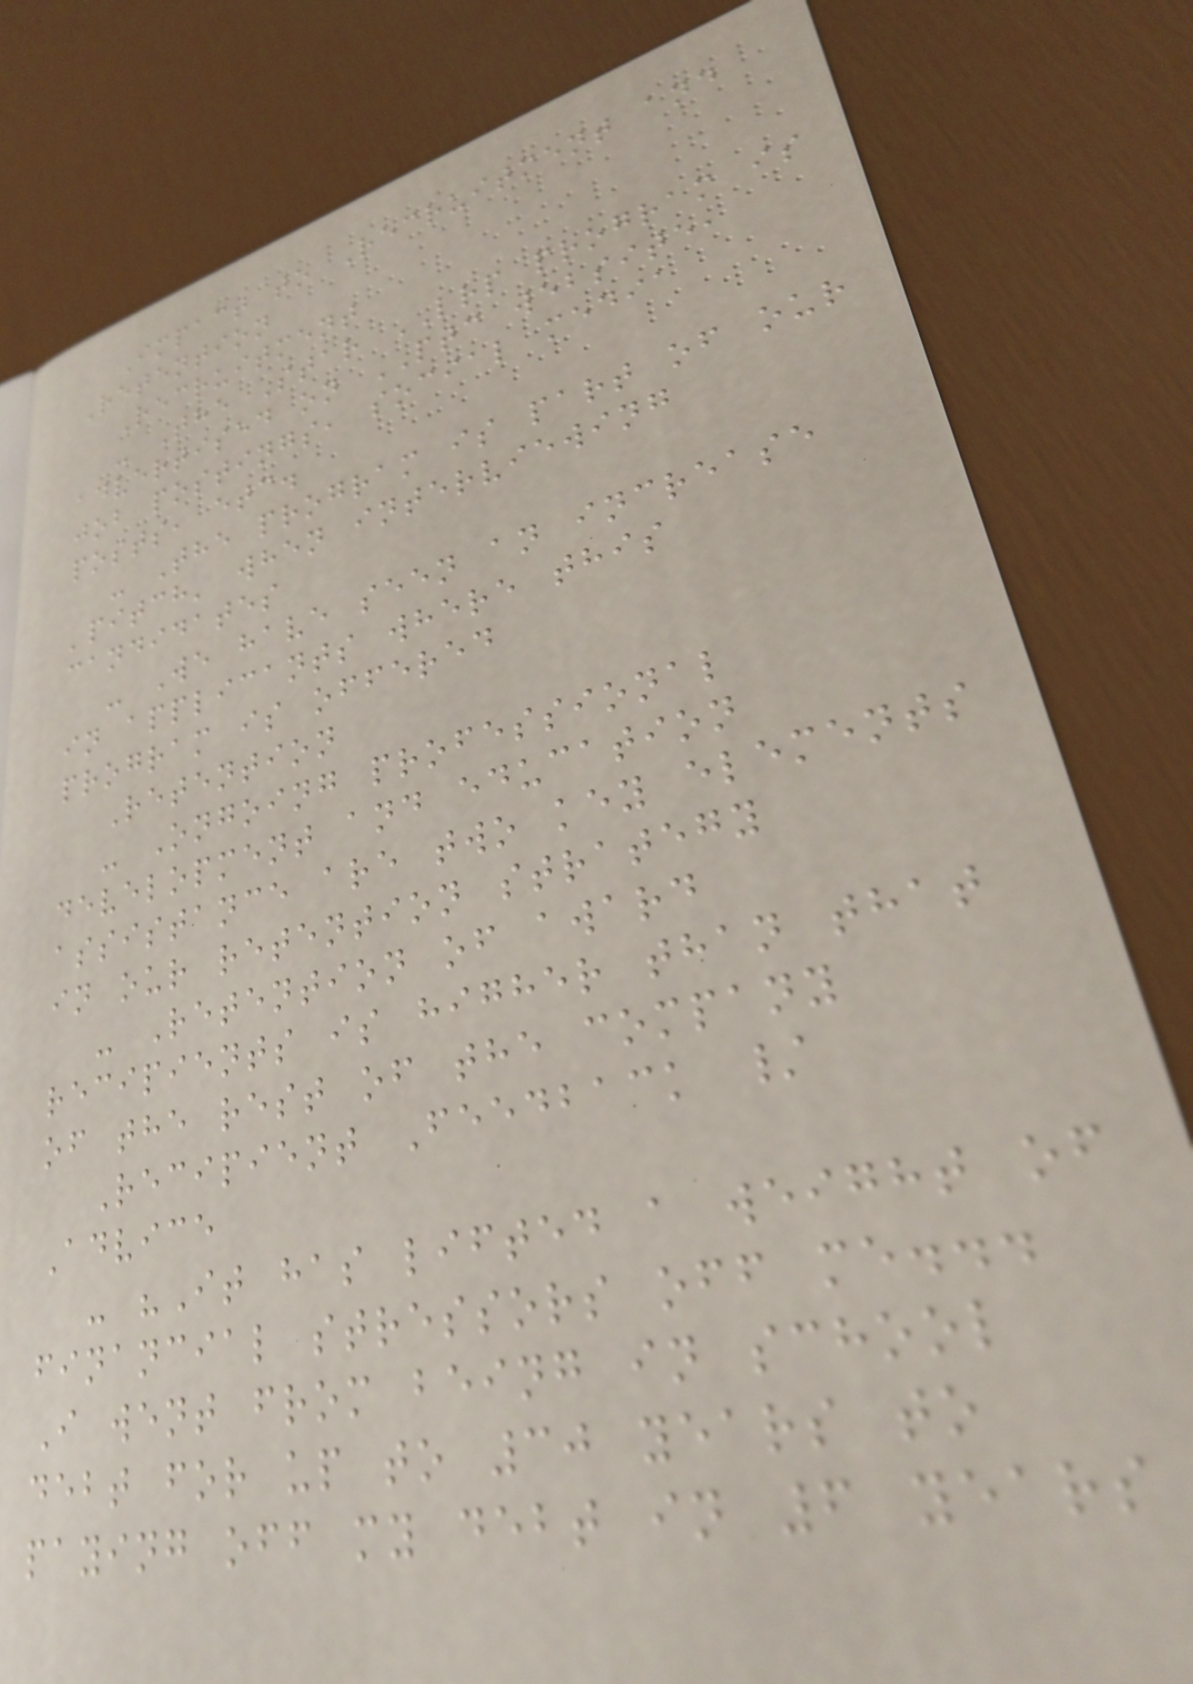Impact to Recruitment and
Retention
Recruitment
- The Star LRP program is
advertised on PTC website,
job postings, social media
posts, etc.
- The program is part of our
'pitch' when interviewing
candidates
- We have seen an increase
in applicants where this
program is offered
Retention
- Ongoing professional
development and education
assistance are two key elements
in our retention strategy
- Retention of award
recipients is higher than that
of the rest of the company
Recipient Feedback /
Advice
- "It has lifted a weight of
financial stressors off me...
I went from being in school
debt for up to 30 years to
paying off my debt in 6 years
